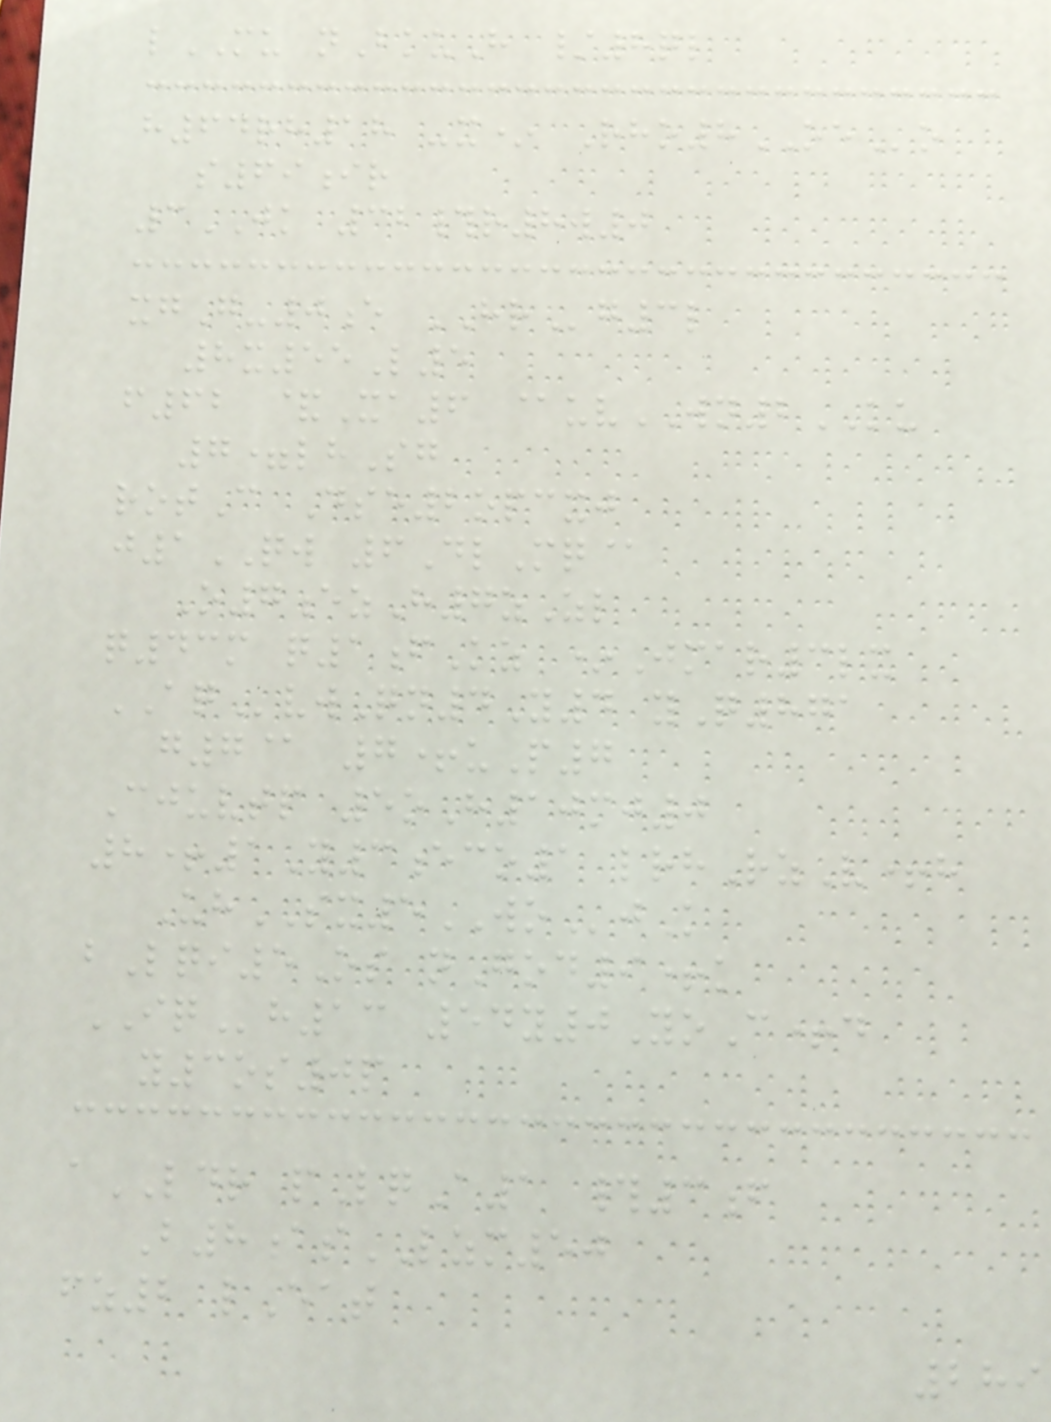lMU nBkuH /8ql
h64rh18 -x* Rho8OEo
s69ir
3JK 32#r8w0
xgG-0e HRg3l
8x55L5
f62 &Xa6 @uvWN2KU
7=lhSg
rotC Dse2opcxj
j1QW 6DlMq@
O7ezH7zZl
q43m q1fKz *Jmar3lx
AQvwQn4Y4 yQ871
g7@ 7+uP7
Cjuvtp 5oH10mj0
8+1Y3eco1 lrhRzV+h
UhSX5WOjK
bLqi5Os nGod9+k
IQh13 54y0YoC+d
y3os0p
aLDR pLqA1 #3f
B8asLZM50
fz2 lEat
289
